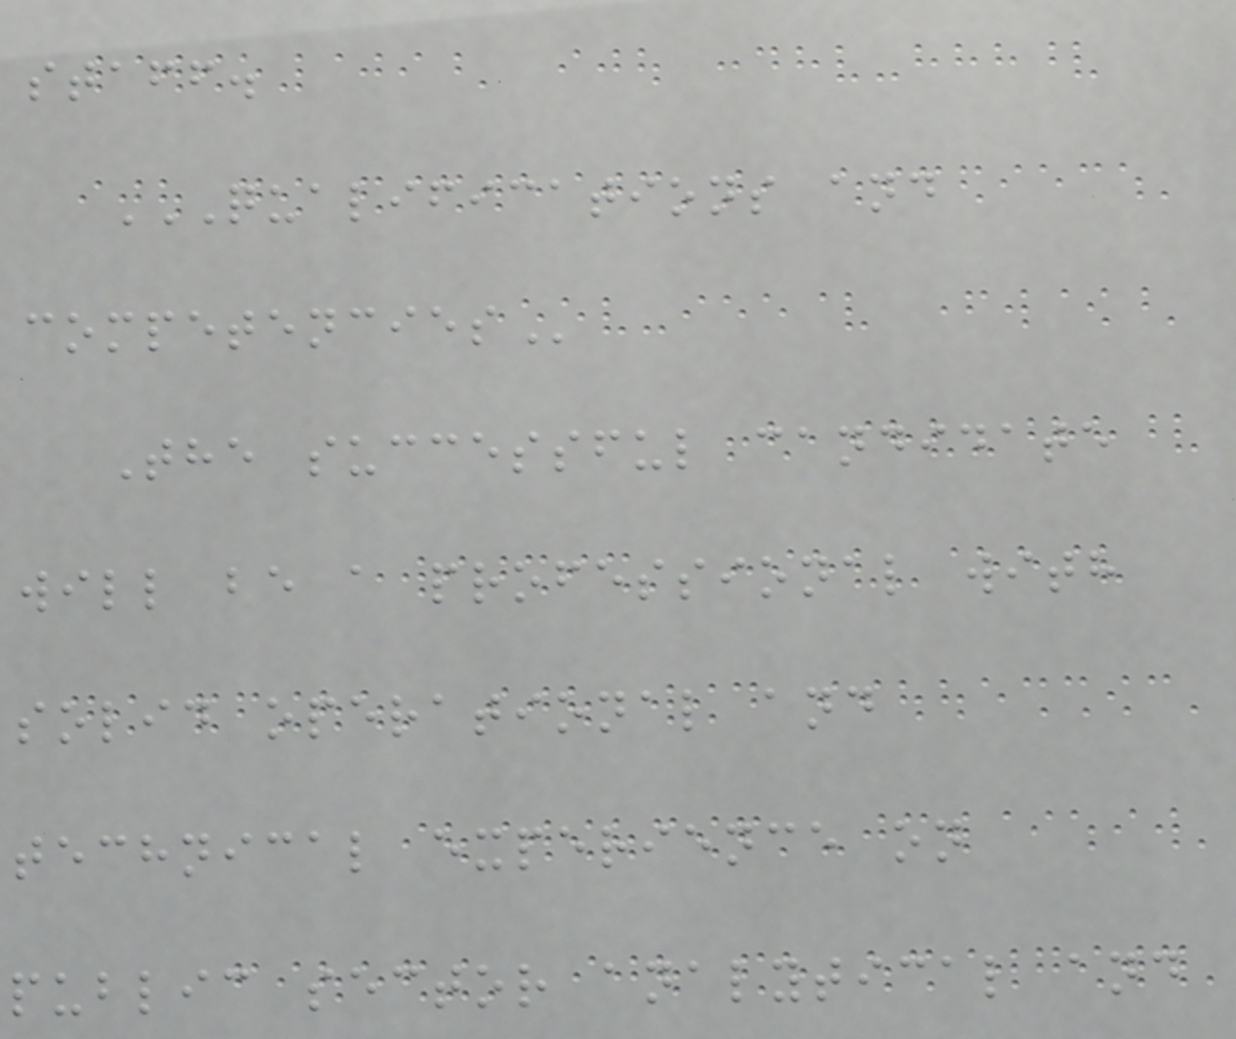staff.
QUALIFICATIONS AND
COMPETENCIES
The successful candidate
will be a professional with
solid operational and
technical experience on
public sector analytical and
